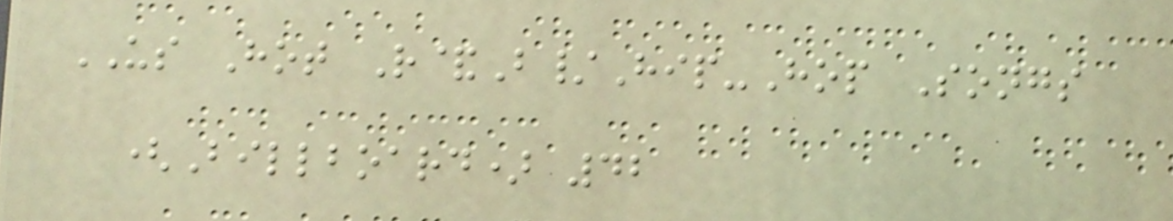US Hot R&B/Hip-Hop Songs
(Billboard) 42
